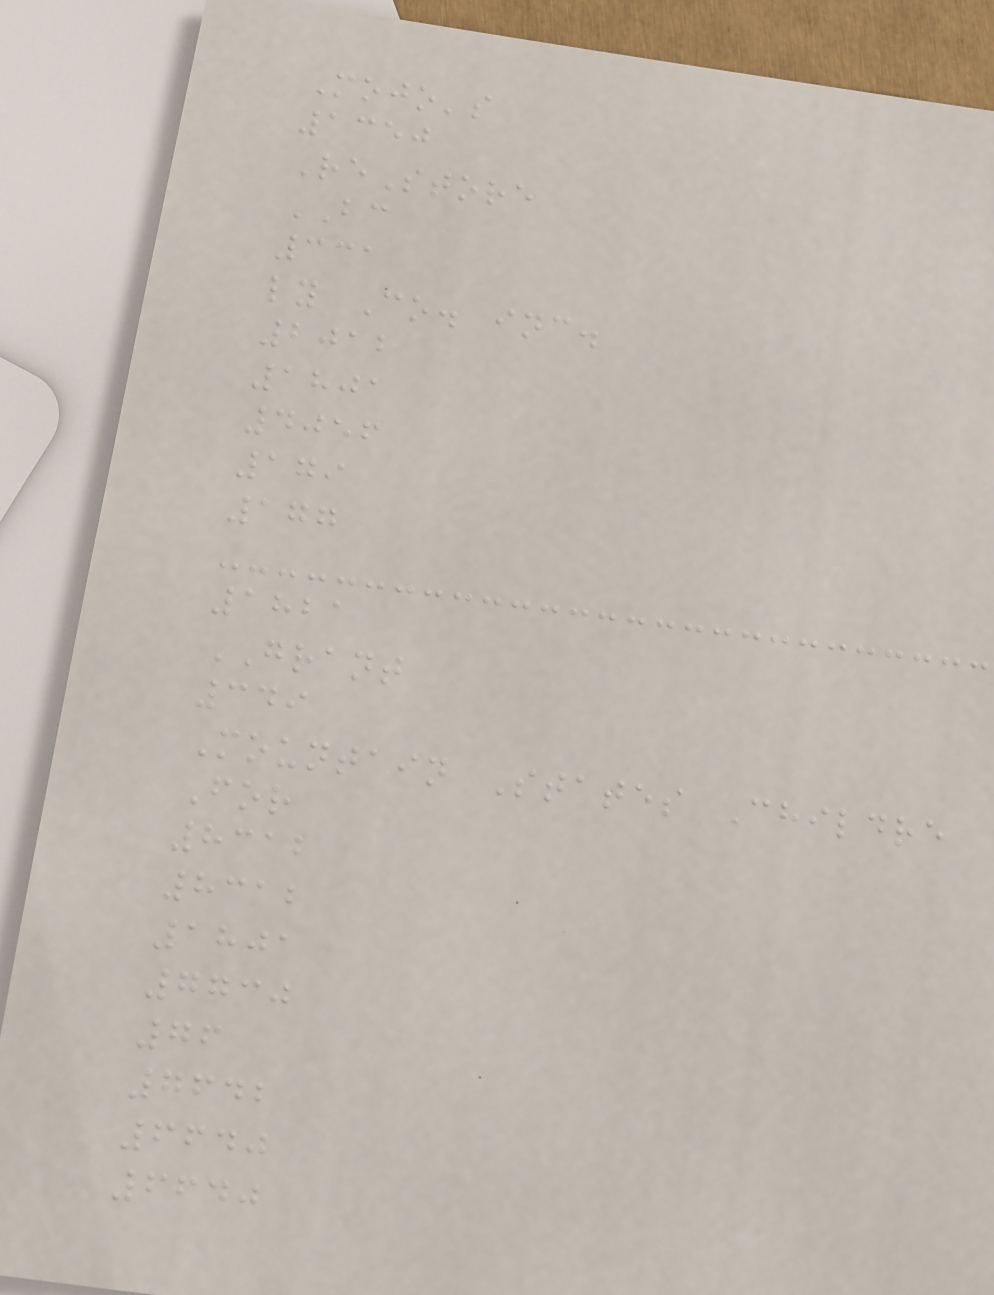Mojo's
1350
ReStore
BC
331
ly Co. inc.
2012
1801
4056
179
177
1821
GRANT
349
Mountain States Childre
For
8312
8312
1801
7730
76
7642
6640
6640
